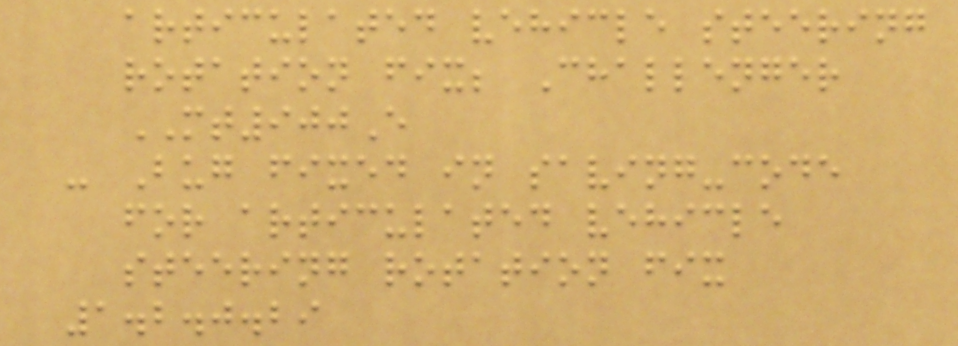articulated vehicle steering
rotation fix; Challenger
MT900E
- Bug fixed in saving-code
for articulated vehicle
steering rotation fix
1.2.0.29
